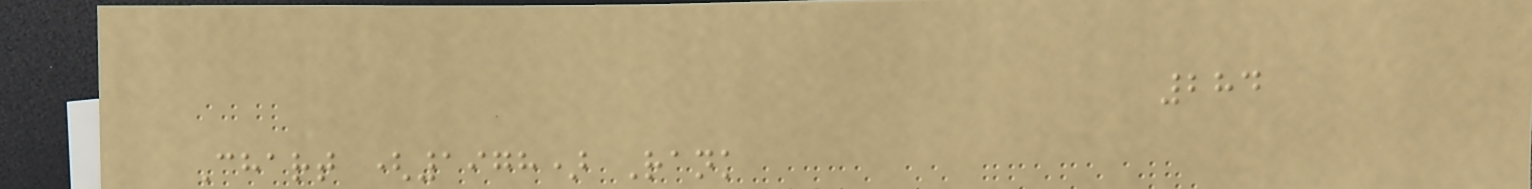284
Chart (1978) Rank
